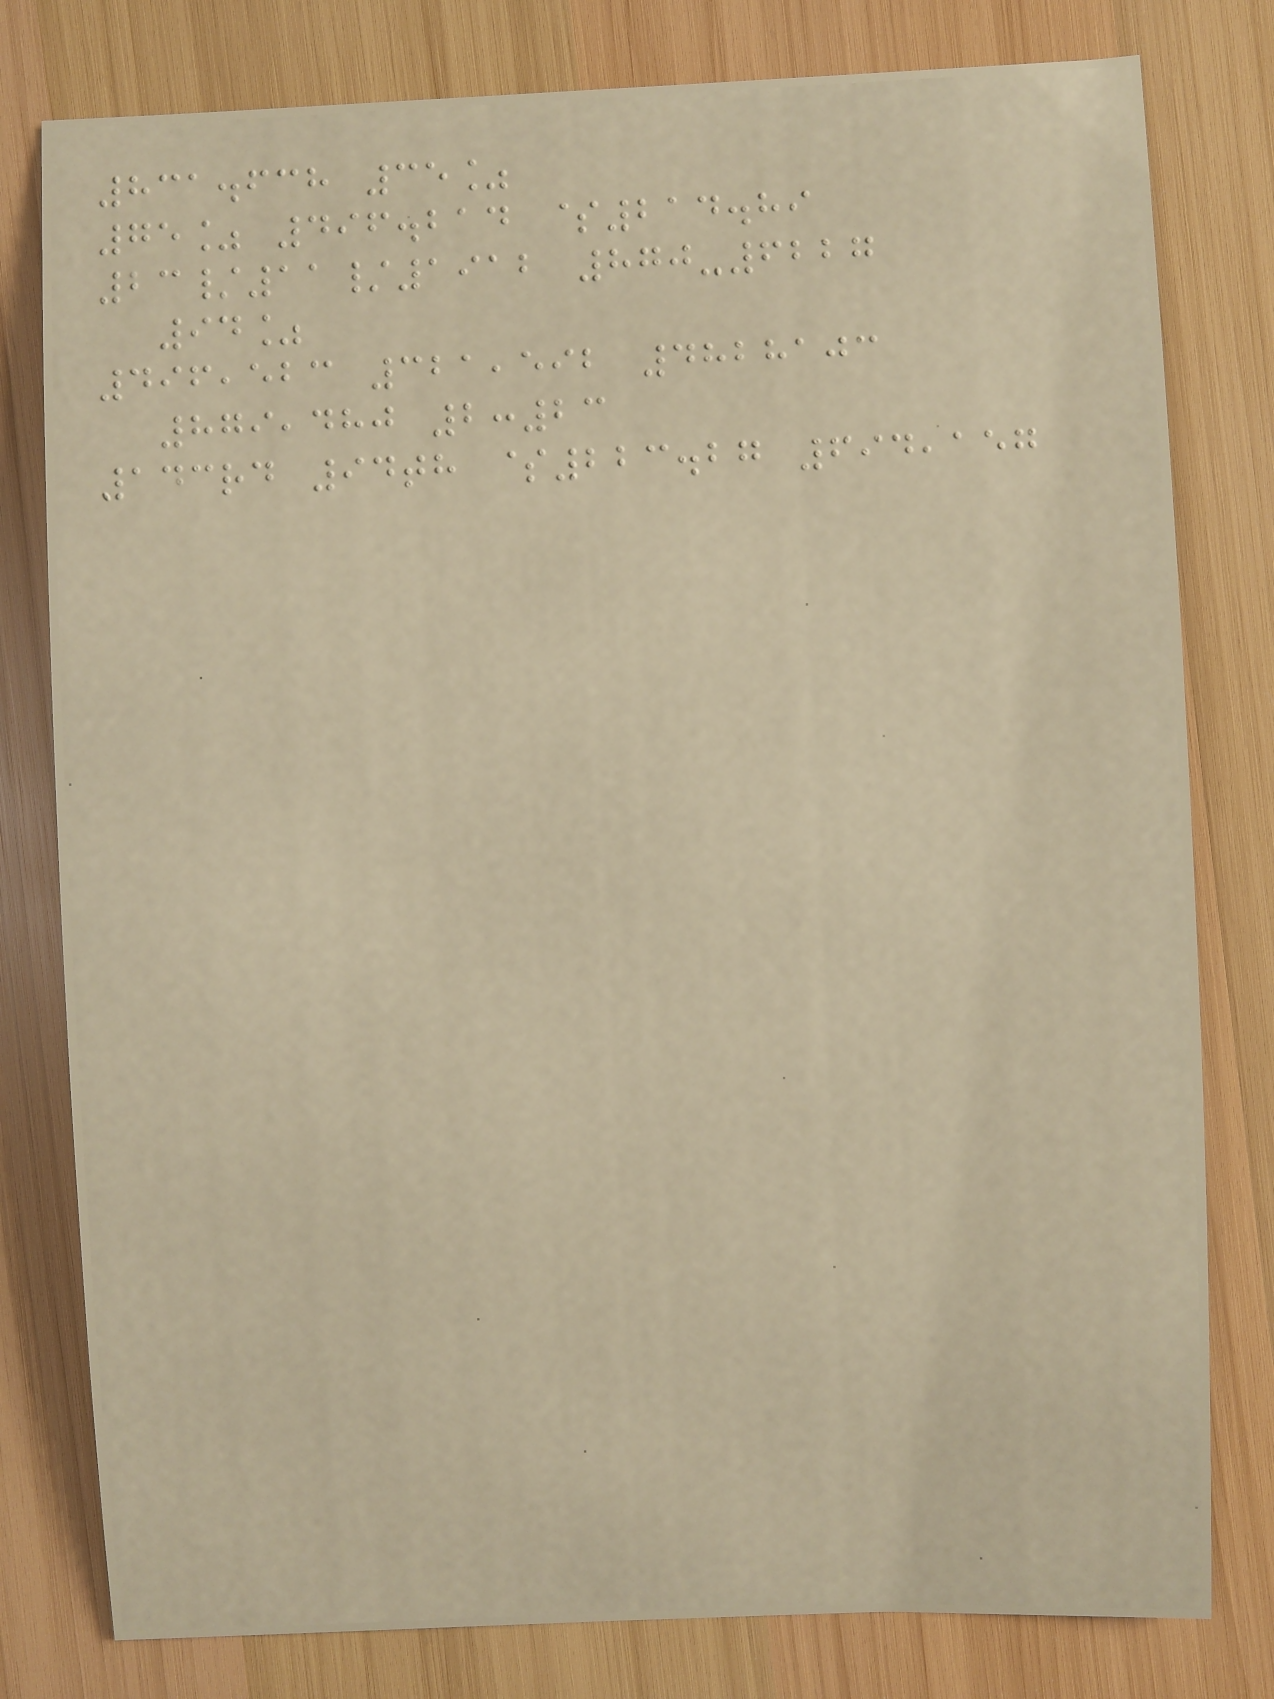831.638 35%
75% 496.214 $214.89
23/11/1912 870-6227
94%
496,523 321,592 4828103
879,480 2:23
143rd 94th $223.27 694,157
